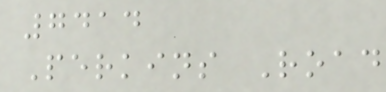7414
Perkins Road
